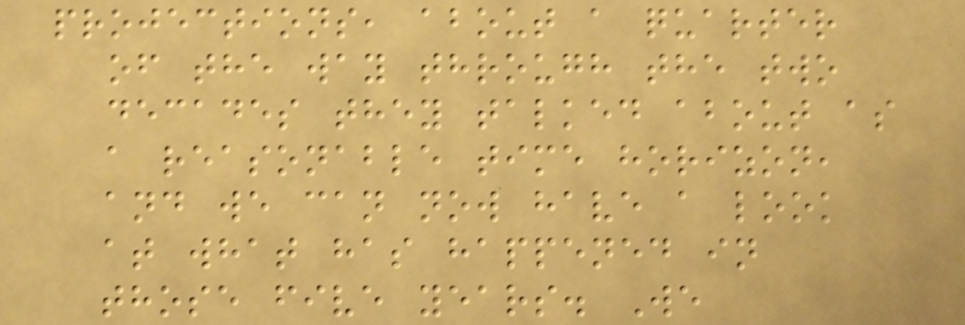projections, about a quarter
of the way through the two
decades they talked about as
a reasonable time horizon,
and we can now have a look
at what has happened in
those five years. We
